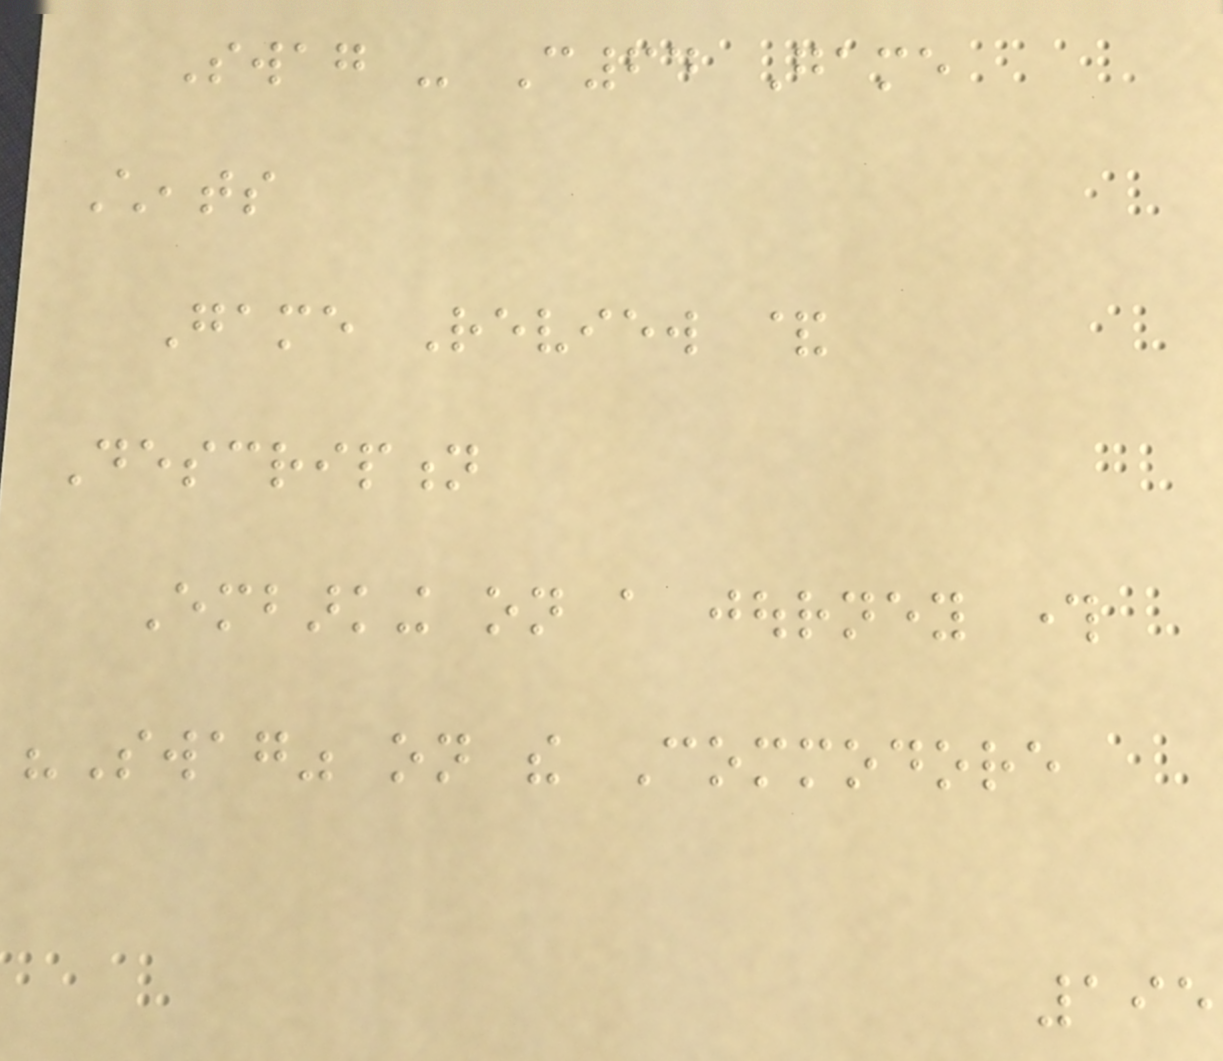Swag - C64 Game
Cheats
Game Review &
Description
Embarking on a journey through
"Swag" on the Commodore
195
